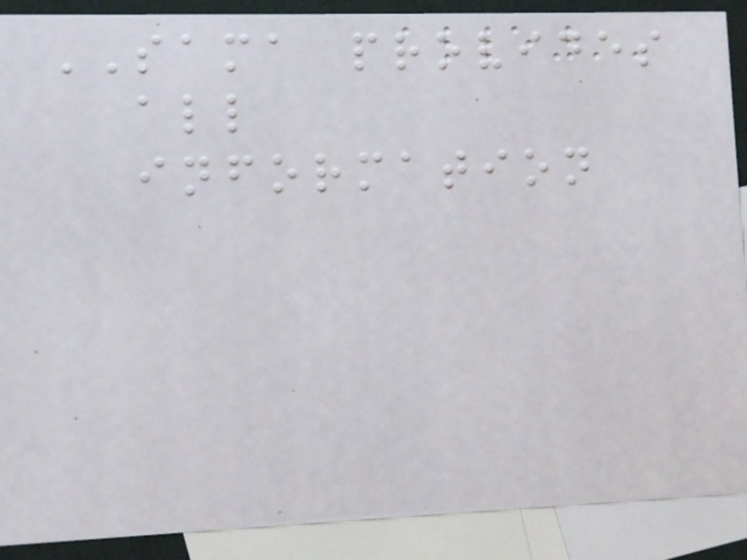SAMA provides
all
information
